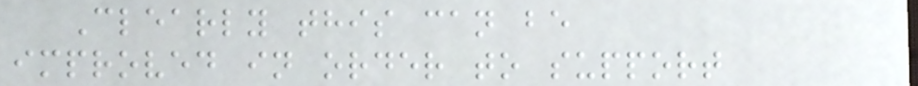Clearly this can be
improved in order to support
